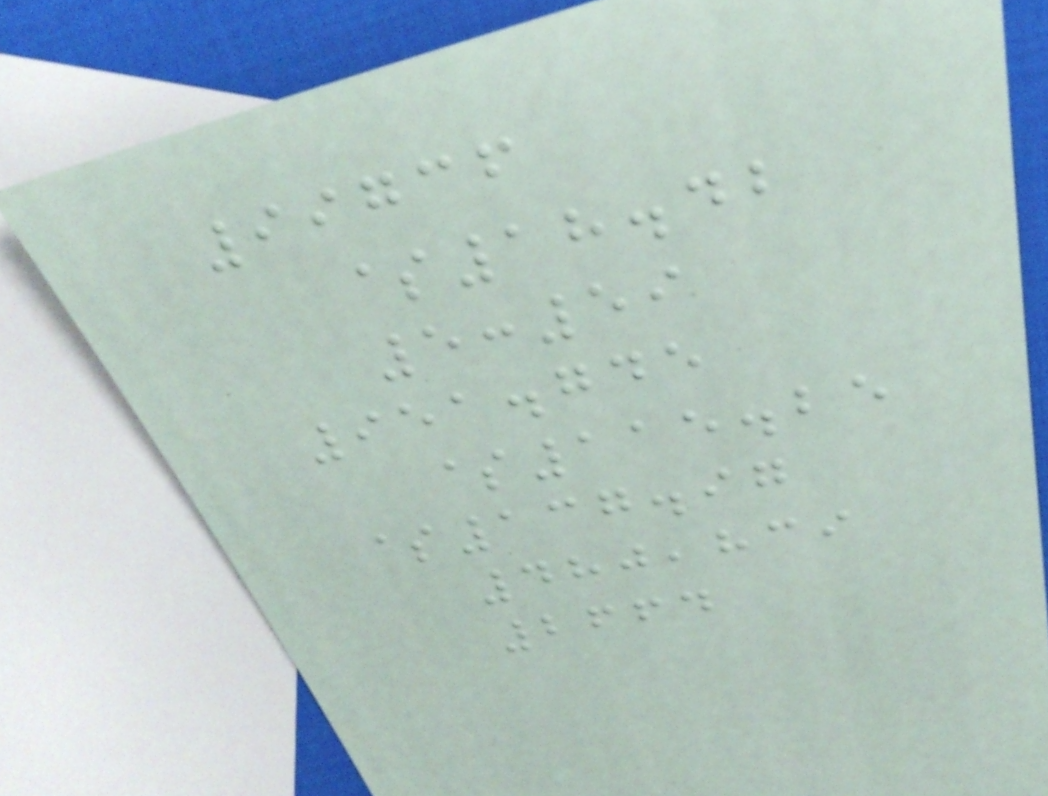99736
$18.42
5:59
951.745
$115.25
$137.97
480,839
2664
